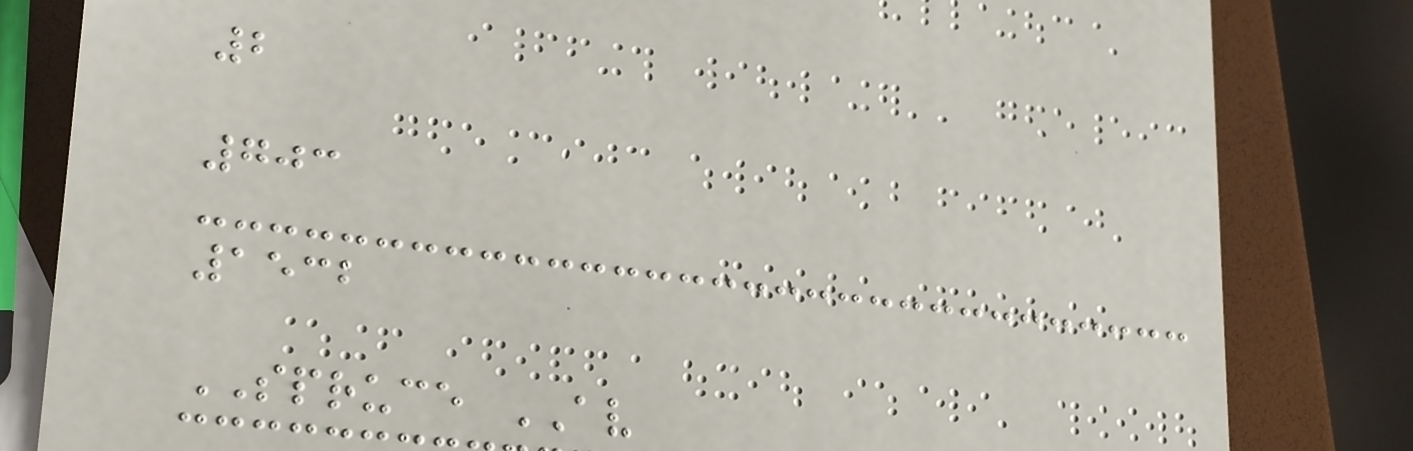2
703
1532
SPRUCE AV
